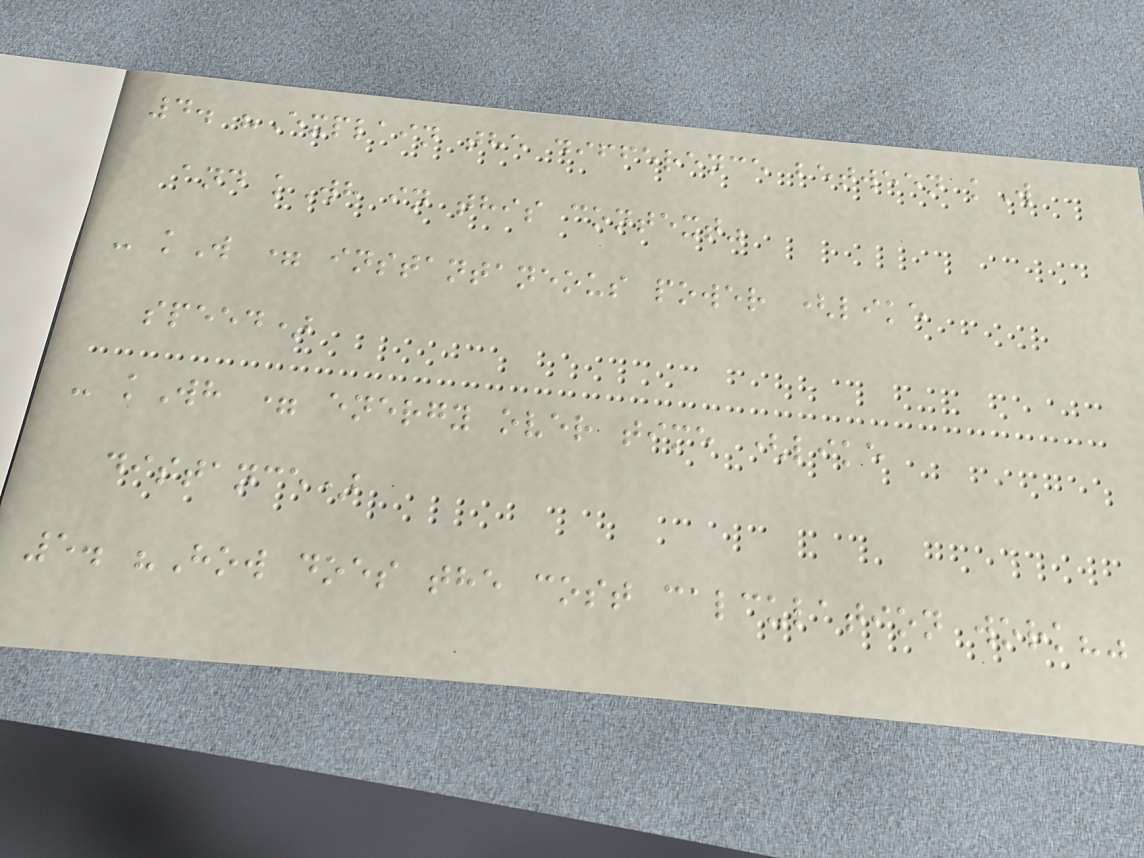4. "Explain the difference between kW
and kWh in this context"
- kW = instantaneous power (like
speed)
- kWh = energy over time (like
distance)
5. "How does the cost calculation work?"
